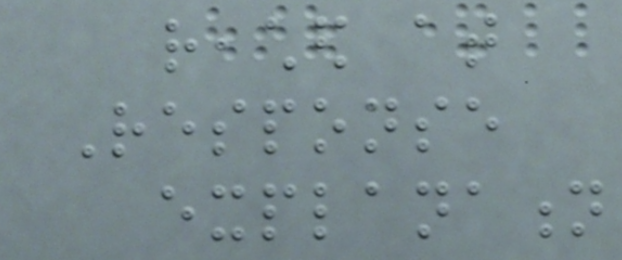reached at
Response
explanation
